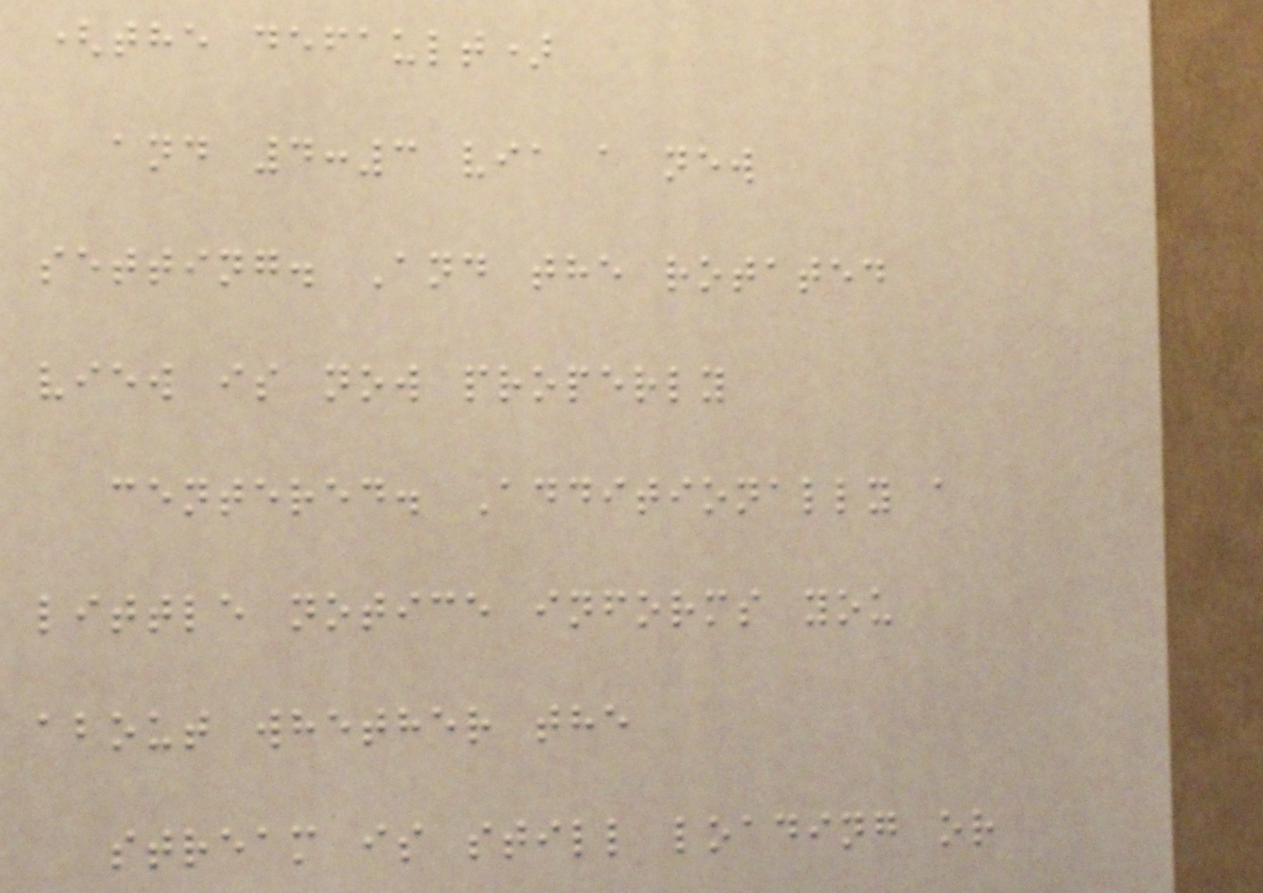(the default)
and 4:3 via a new
setting. And the rotated
view is now properly
centered. Additionally a
little notice informs you
about whether the
stream is still loading or
